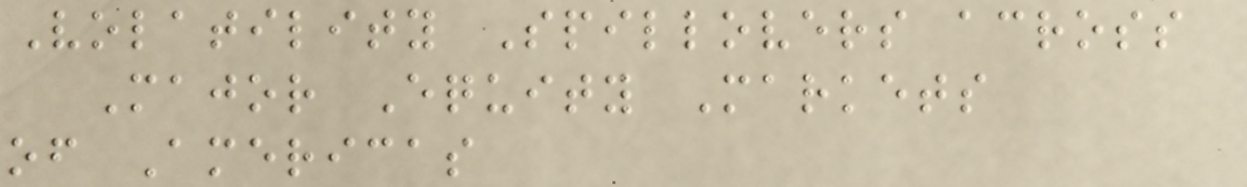Volatility Spillovers across
Major Equity Markets
of Americas
